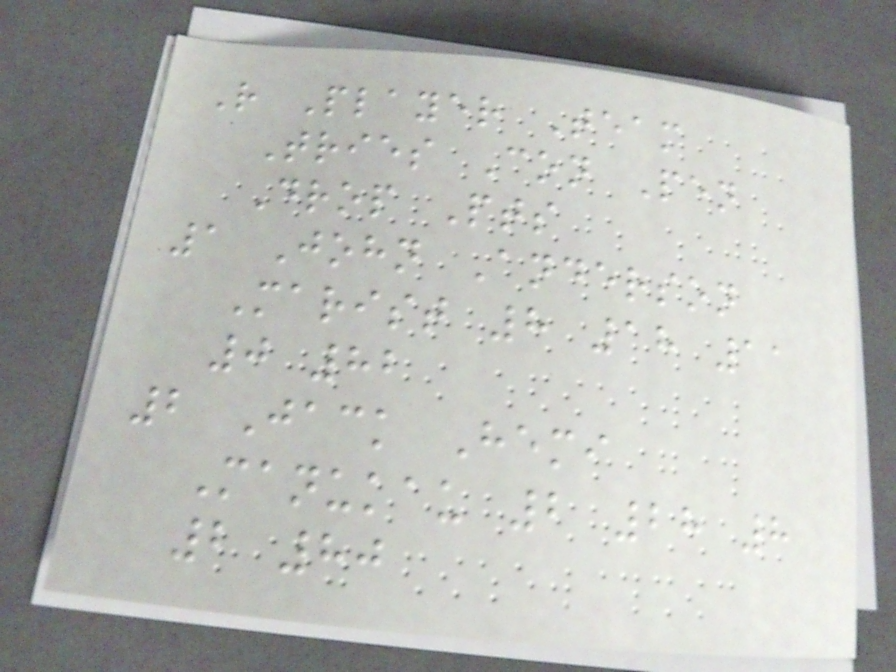R Player Team
Tries Con Pen
Drop Pts
1 John Anderson
Marist 8 18 11
0 82
2 Jack Hemi
Manukau 2 28 8
2 80
